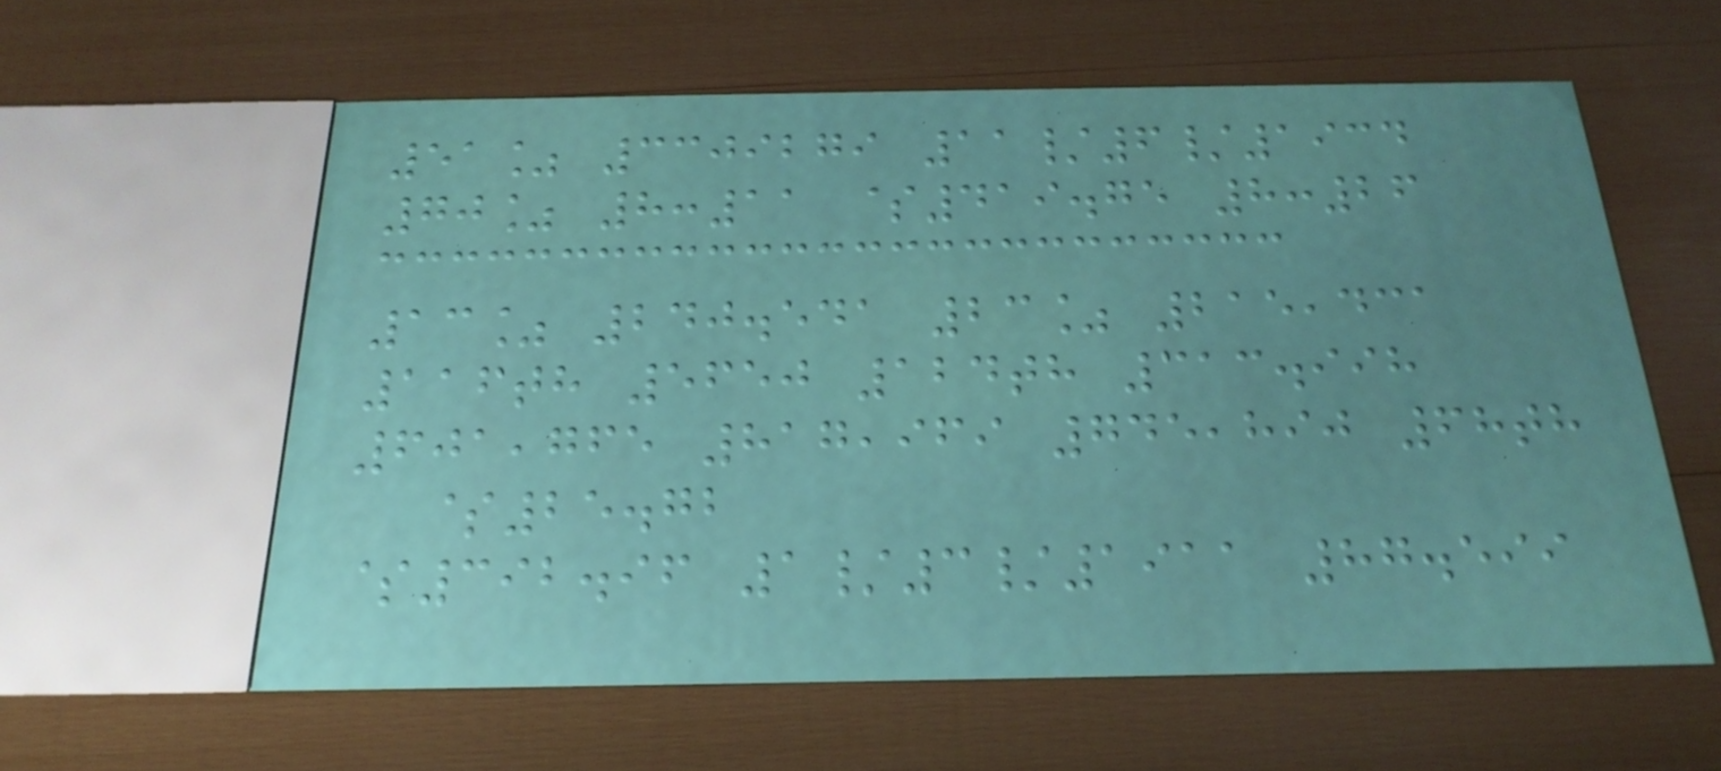51% 3309279 11/6/1934
70% 8:11 $419.75 8:26
13% 240.541 23% 215,431
116th 5650 124th 313.998
601,765 817,969 745,890 68th
$25.72
$392.96 1/3/1911 87.599
